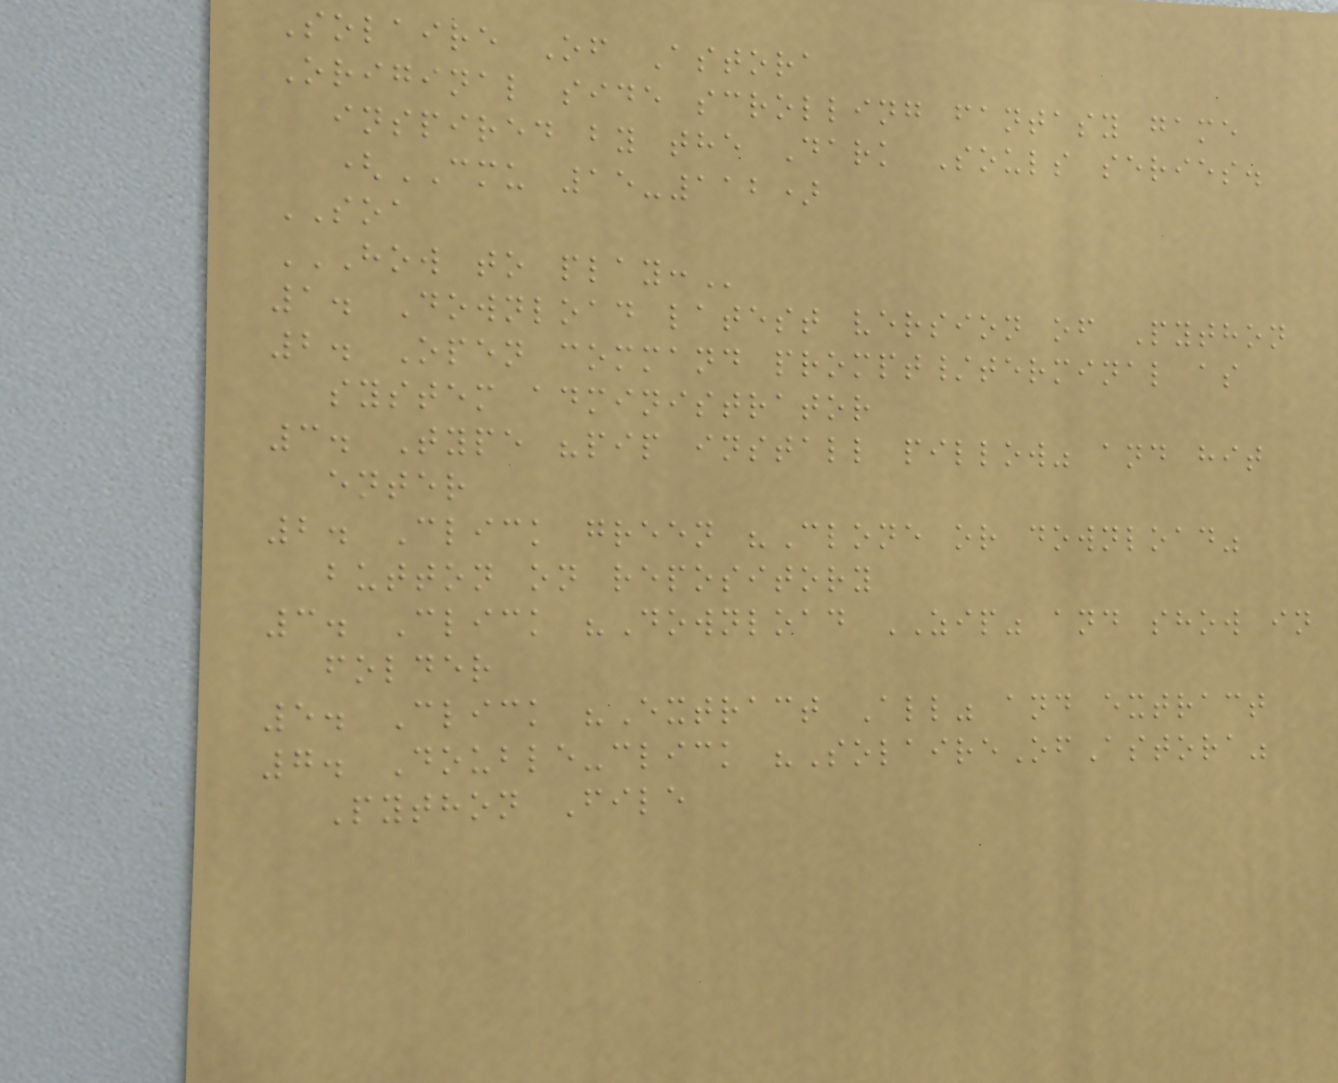Solaire Of Astora
Original side scrolling fantasy game
inspired by the Dark Souls series.
(CMU 15-112)
SOA
HOW TO PLAY:
1. Download latest version of Python
2. Open command prompt/terminal as
system administrator
3. Type "pip install pillow" and hit
enter
2. Click green "Clone or download"
button on repository
3. Click "Download ZIP" and show in
folder
5. Click "Extract All" and extract
7. Double-click "SolaireOfAstora"
Python File
